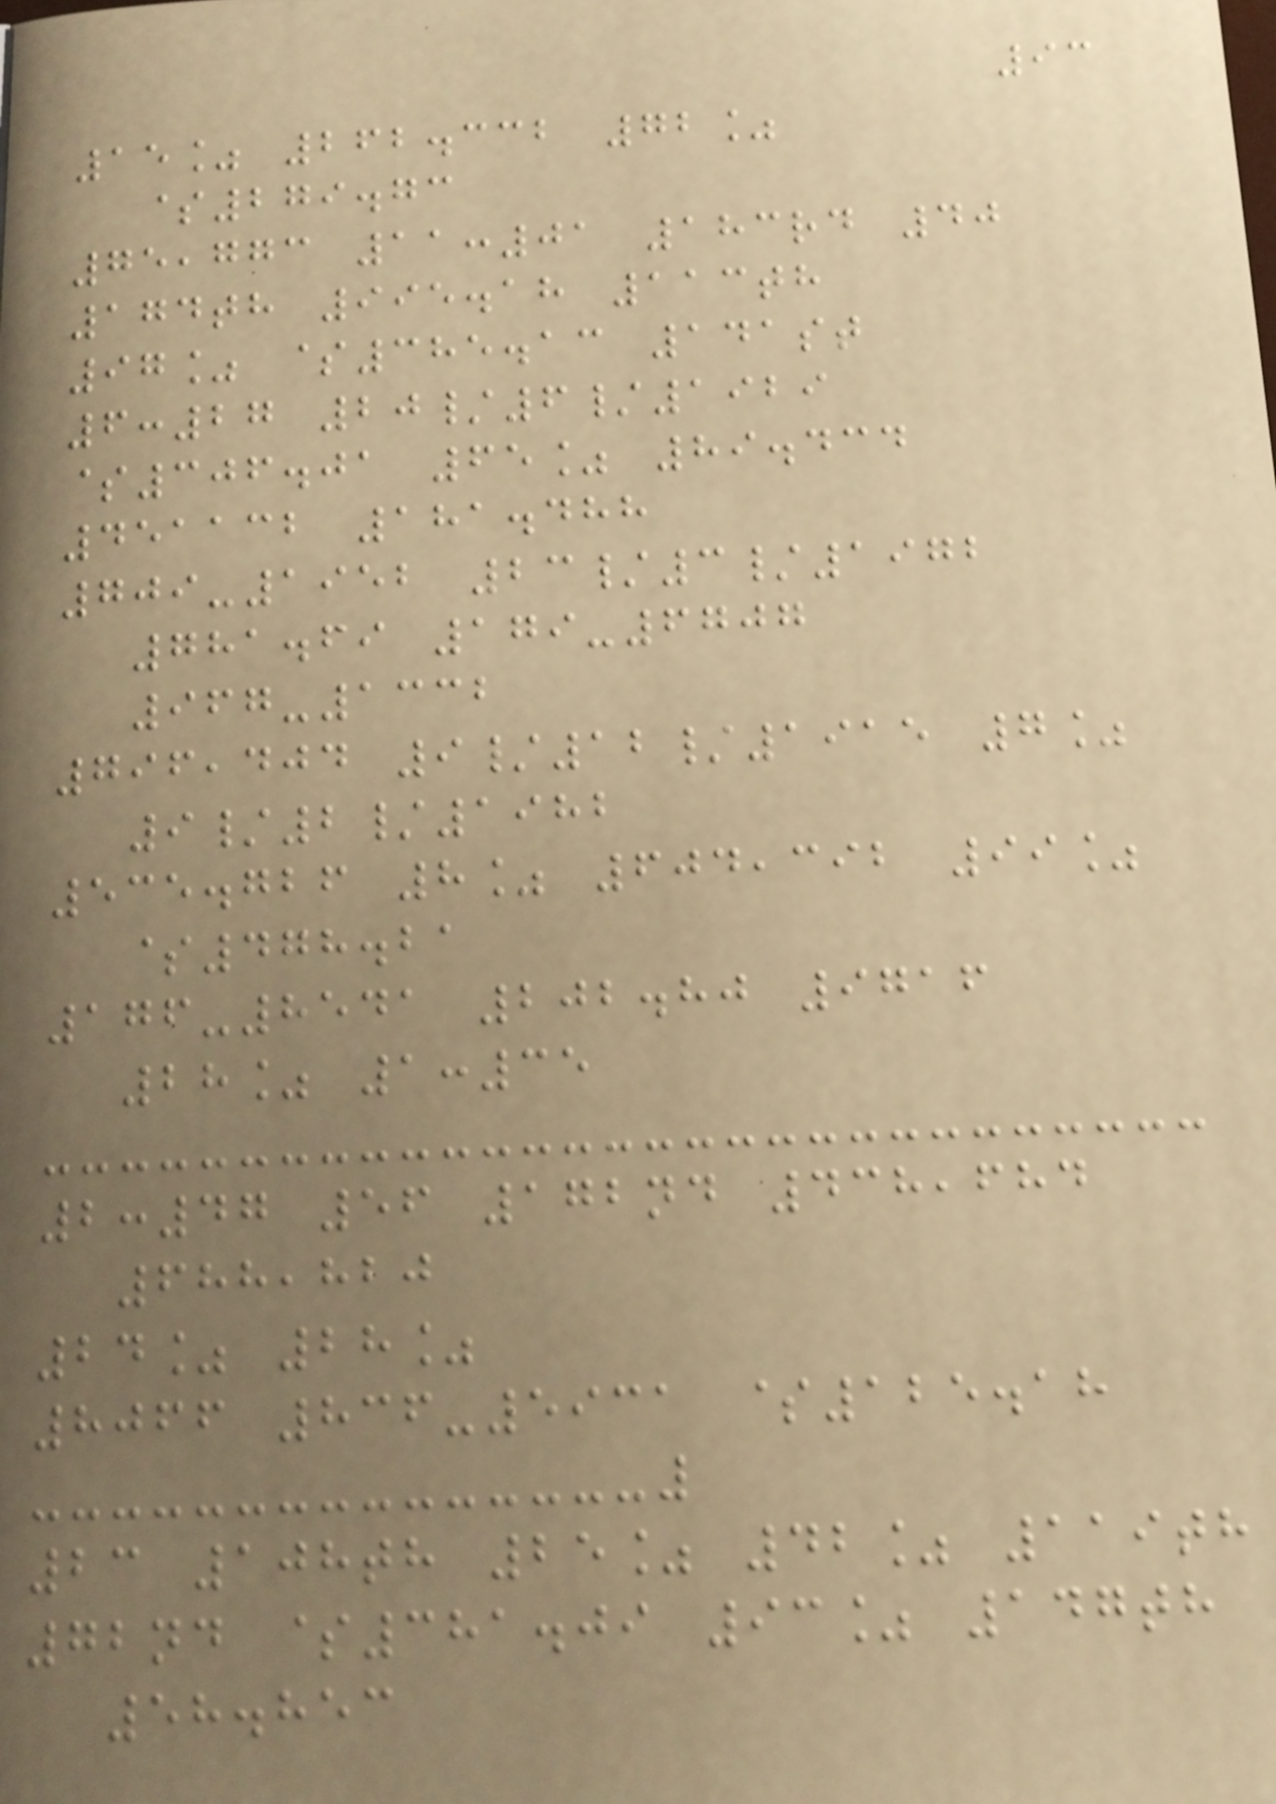93
15% 262.332 72%
$279.73
75,773 11:01 183rd 40
174th 995.18 113th
97% $385.13 141st
6:27 20/6/1929
$306.01 65% 89.434
451132 181.488
709-1952 23/3/1972
781.69 179-6707
967-1332
796,404 9/12/1915 7%
9/2/1982
535.726 8% 604,392 99%
$478.21
176-8541 202.80 9716
28% 1:35
2:47 56 172nd 438,684
688,820
24% 28%
8066 836-5931 $125.18
23 108th 25% 42% 119th
72nd $381.09 93% 147th
58.853
